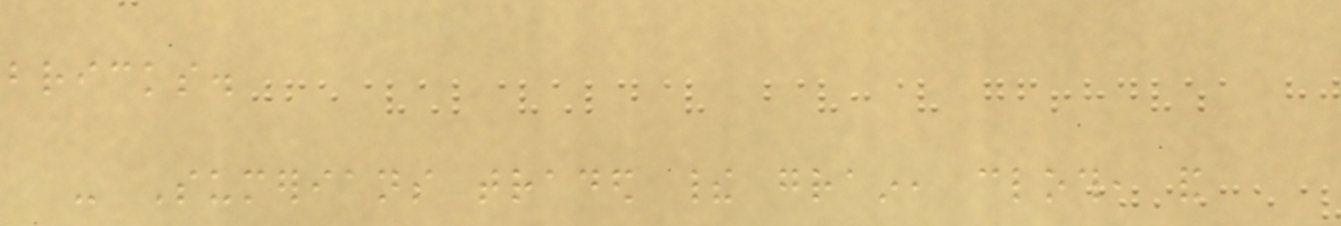bricks.
- Sumerians traded their grain, cloth, and
